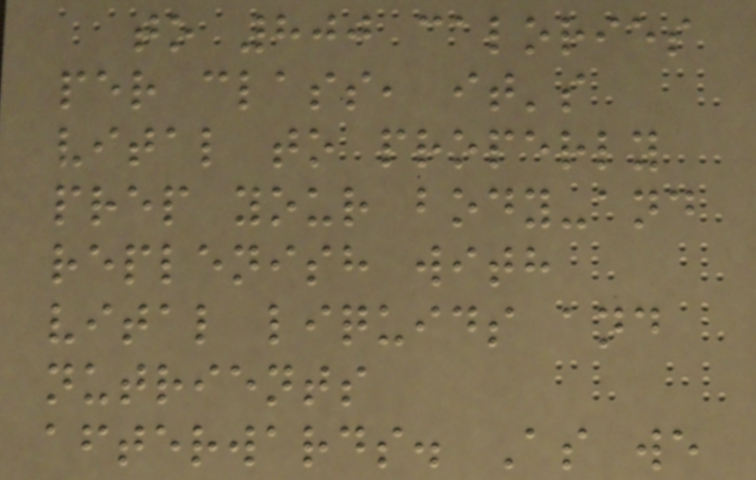to 800 calories
per class, it's
vital to properly
prep your body-and
replenish with
vital liquids and
nutrients
afterwards. As we
